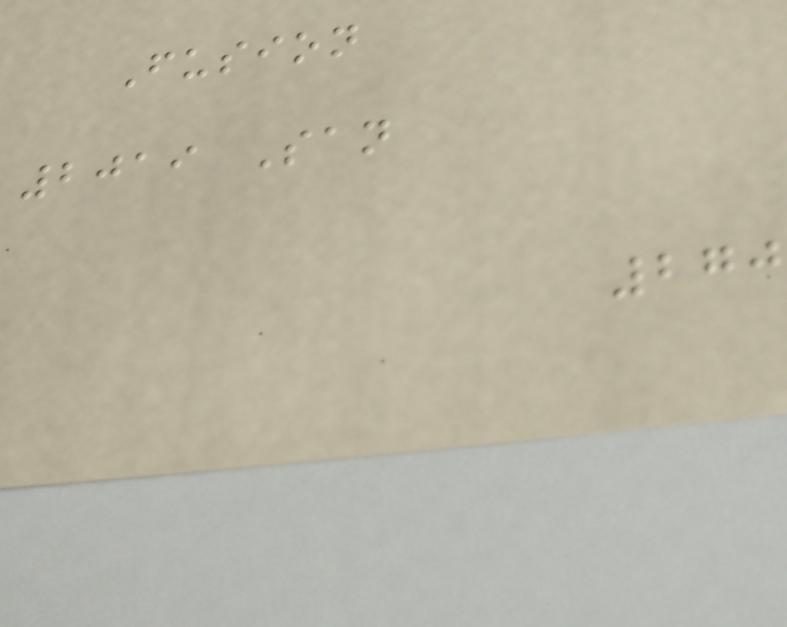Fusion
2019 San
270
